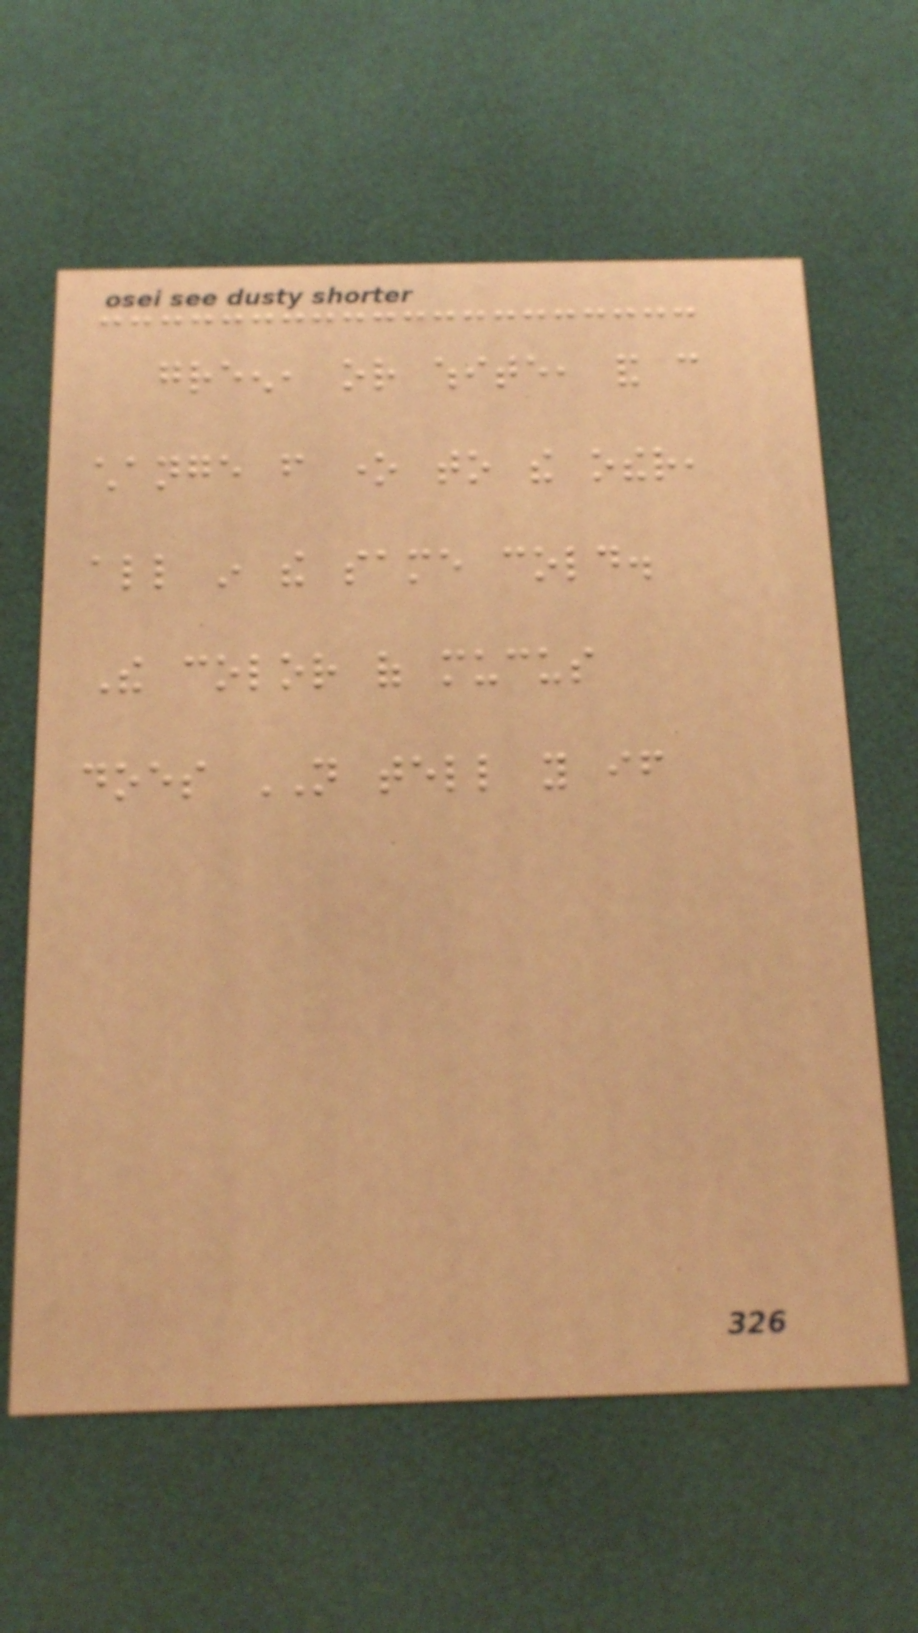green, or white, and can
change from one to the other,
all in the same cold.
The color of mucus
does NOT tell you if
